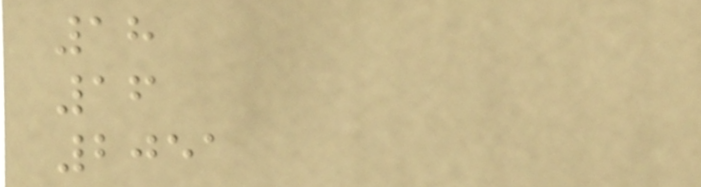18
16
2051
